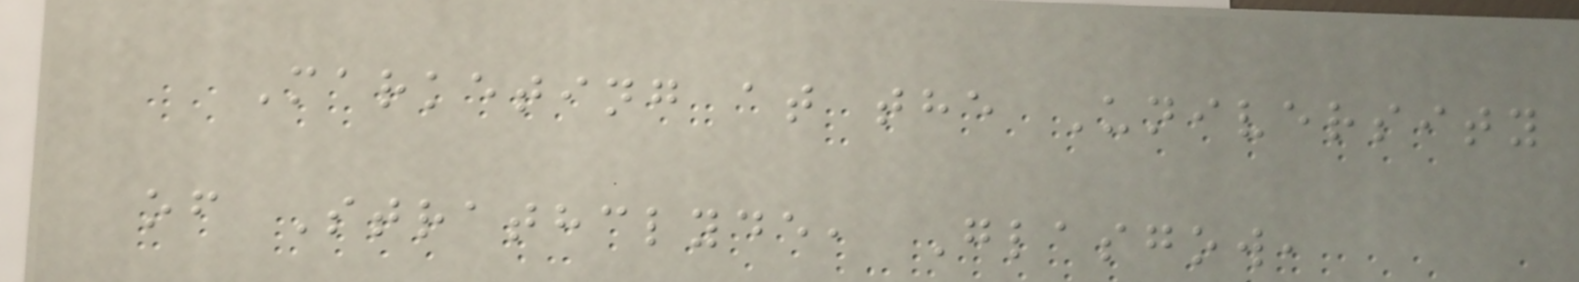Marketing at the University
of Strathclyde, Glasgow,
